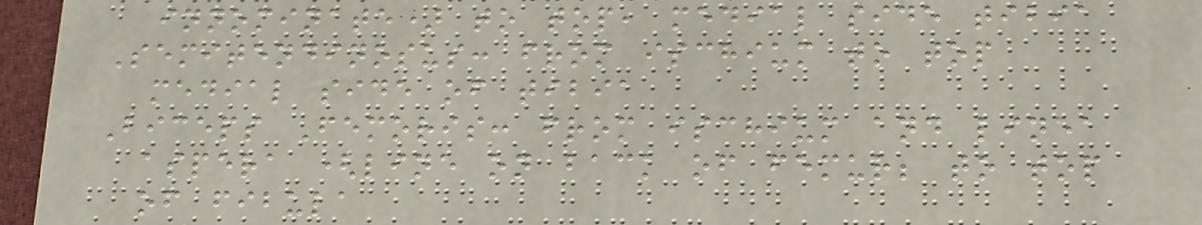innominate) to top, medial side tibia
Semitendinosus: from ischium to top
medial side of tibia
Biceps Femoris: from ischium and linea
aspera (line on back of femur; to top
of fibula
